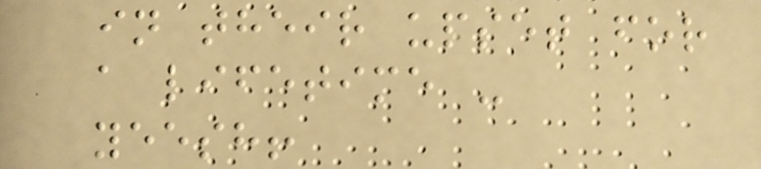in their upset for
a lifetime -
yeesh!
